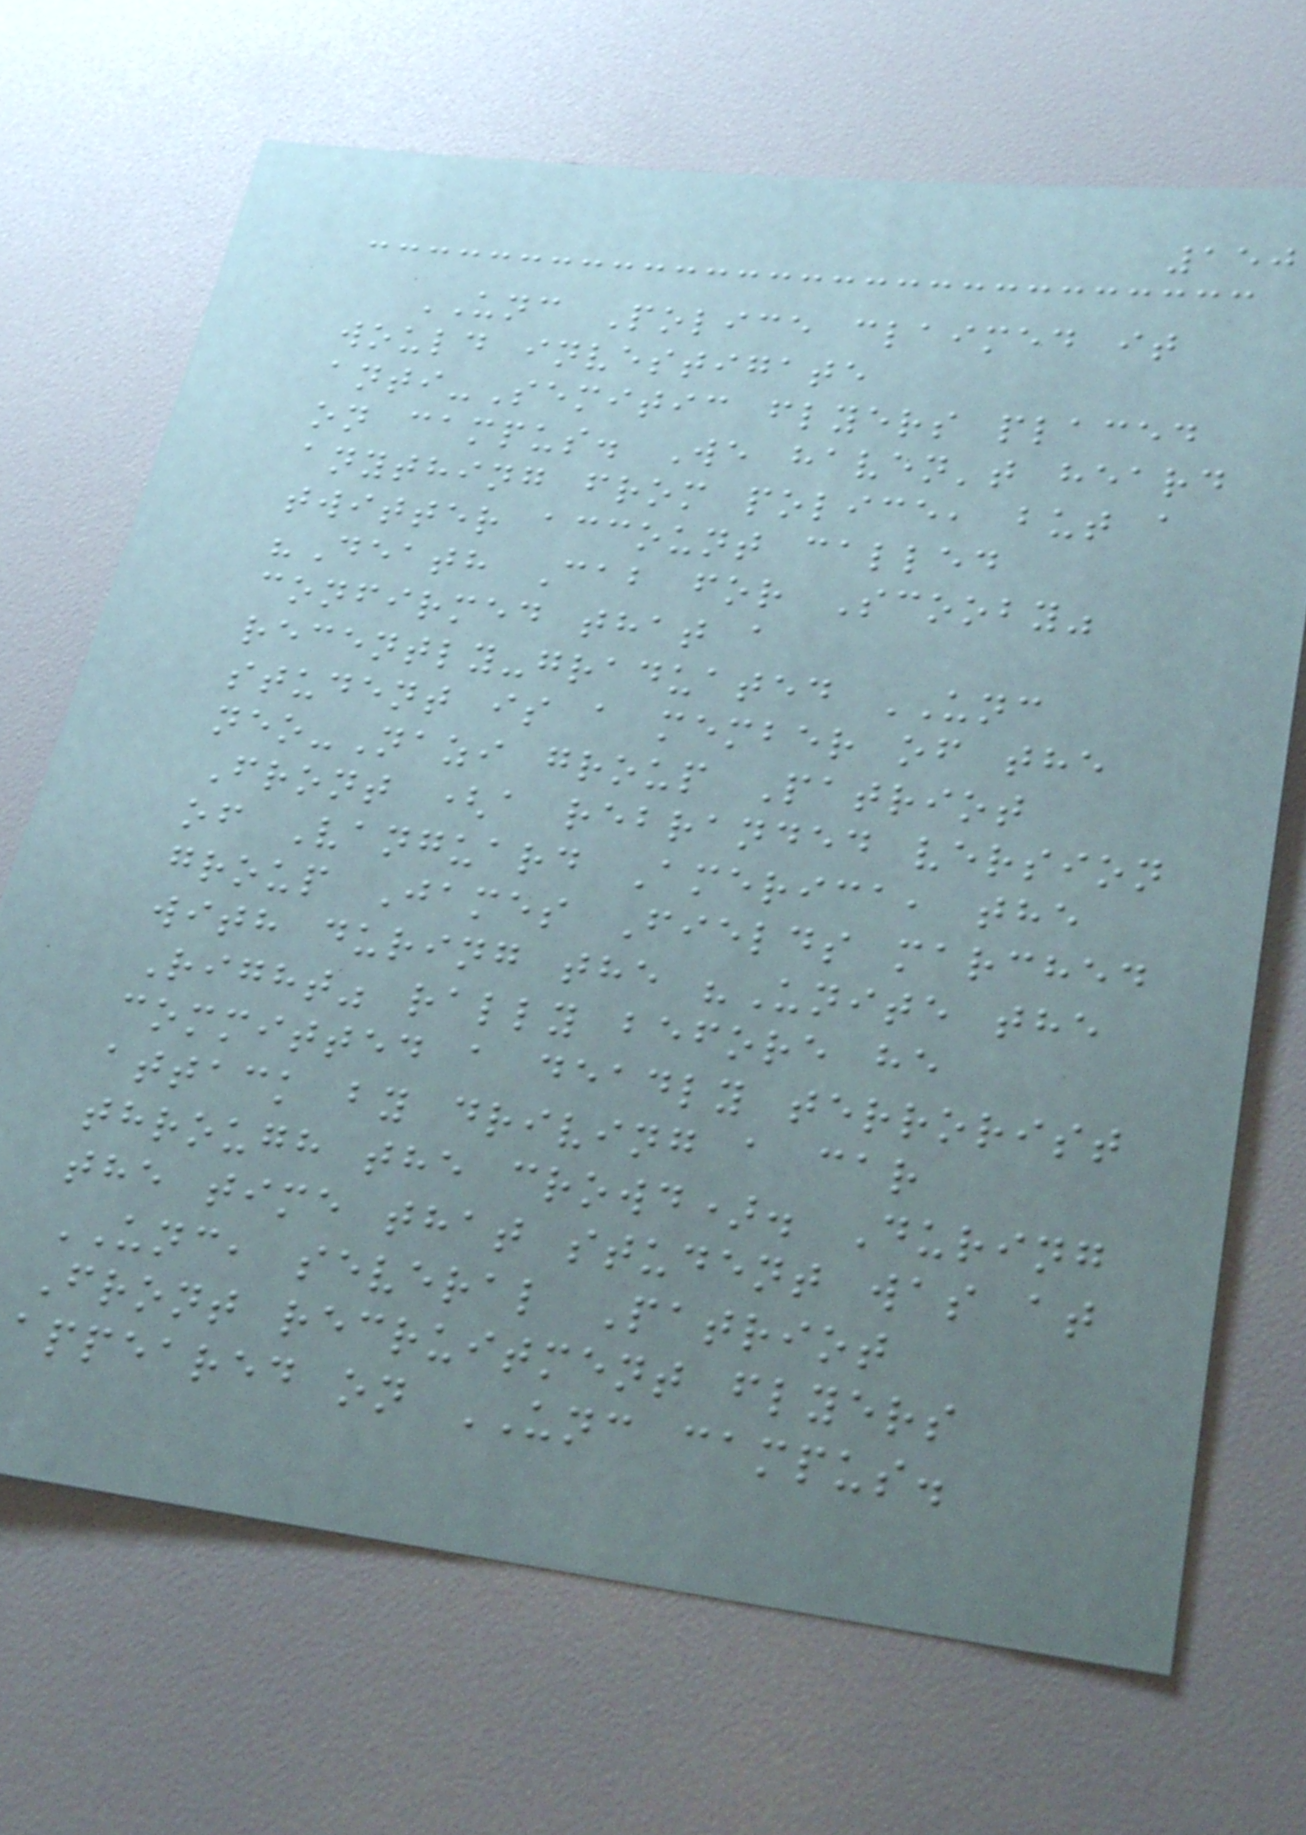150
UNC Police claimed it
would investigate
anti-Semitic flyers placed
on campus. We haven't heard
anything from police, but a
twitter account called
"Death Cab for Scooby"
confirmed that a
recently-graduated UNC
student is a member of the
neo-Nazi group Patriot
Front (a rebranded version
of Vanguard America, the
group James Fields marched
with during the "Unite the
Right" rally before he
committed a deadly terrorist
attack by driving a car
through the crowd). During
the time that student was at
UNC, several Patriot
Front recruitment flyers
appeared on UNC campus.
